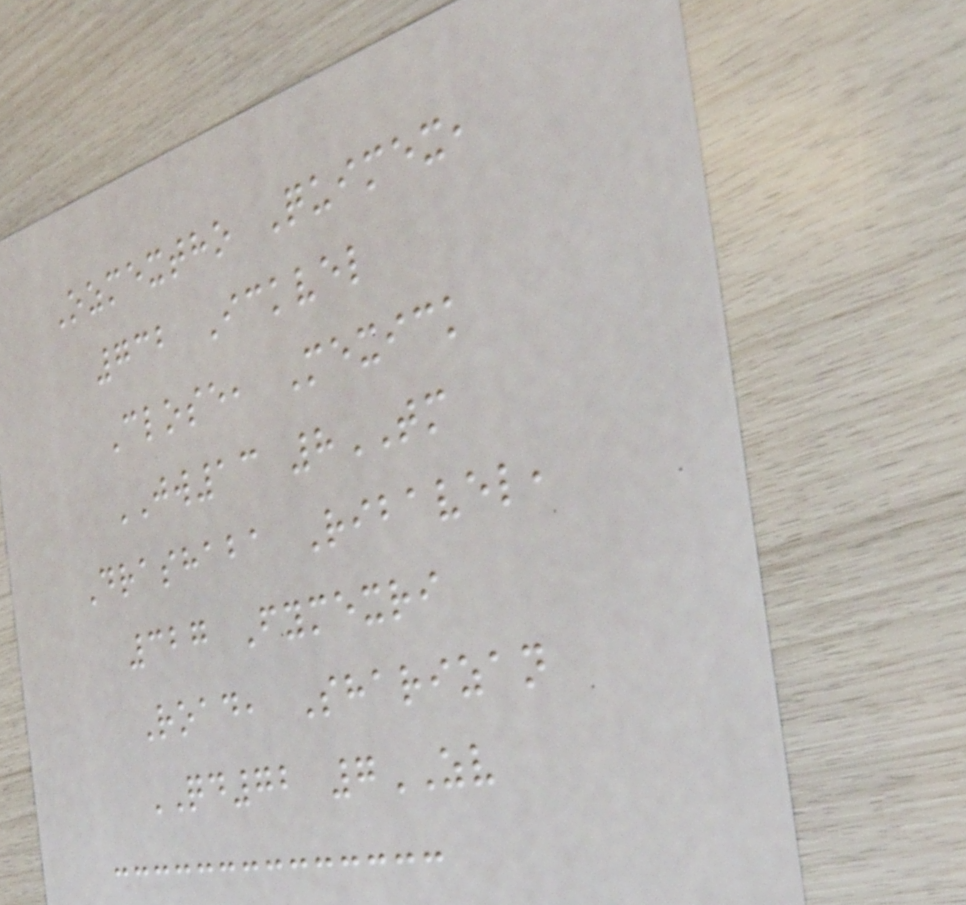Ozmextho Quimex,
732 Ickvel
Close, Mexick
JW13 8TM
Drashaba Ribavel,
327 Fymexri
Road, Sharizan
QD72 7ZV
